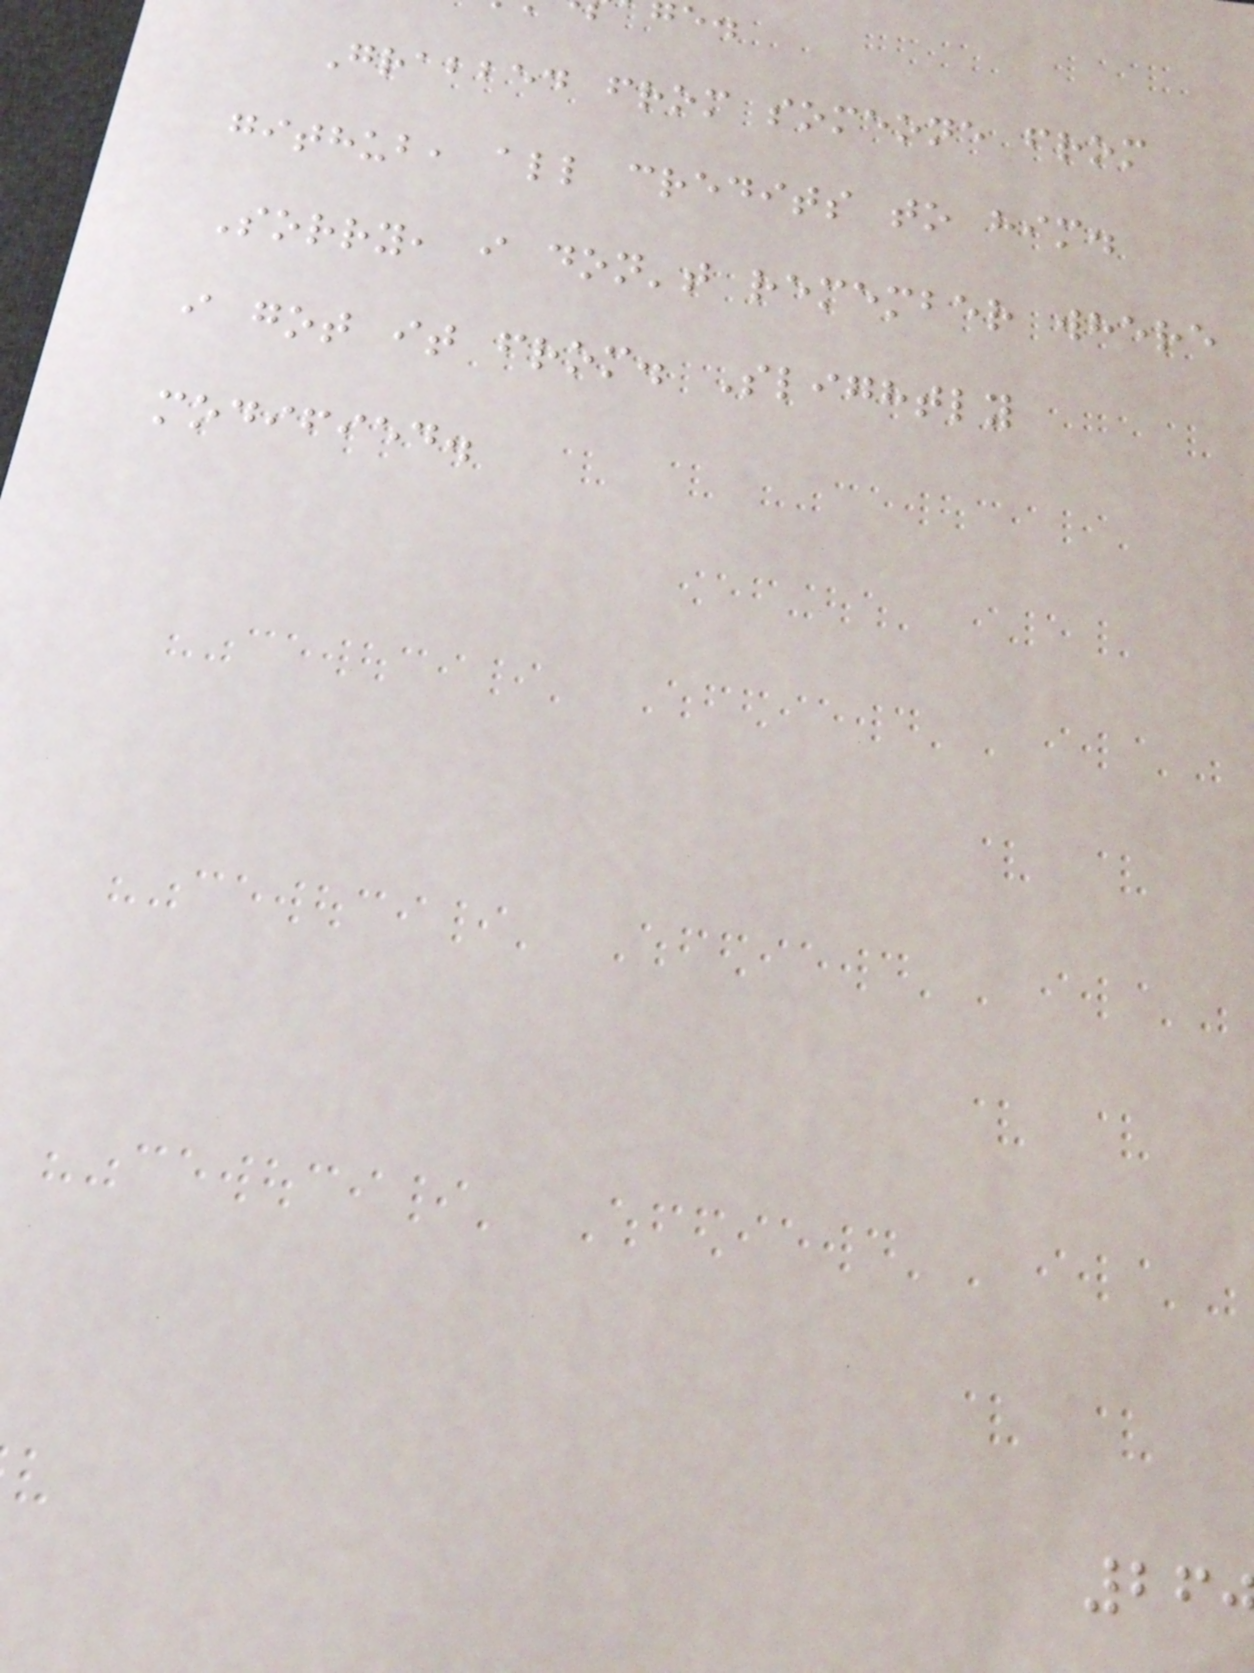Grabbed from someone from
github, all credits to him.
Sorry, i don't remember where
i got it from. Slightly
modified.
